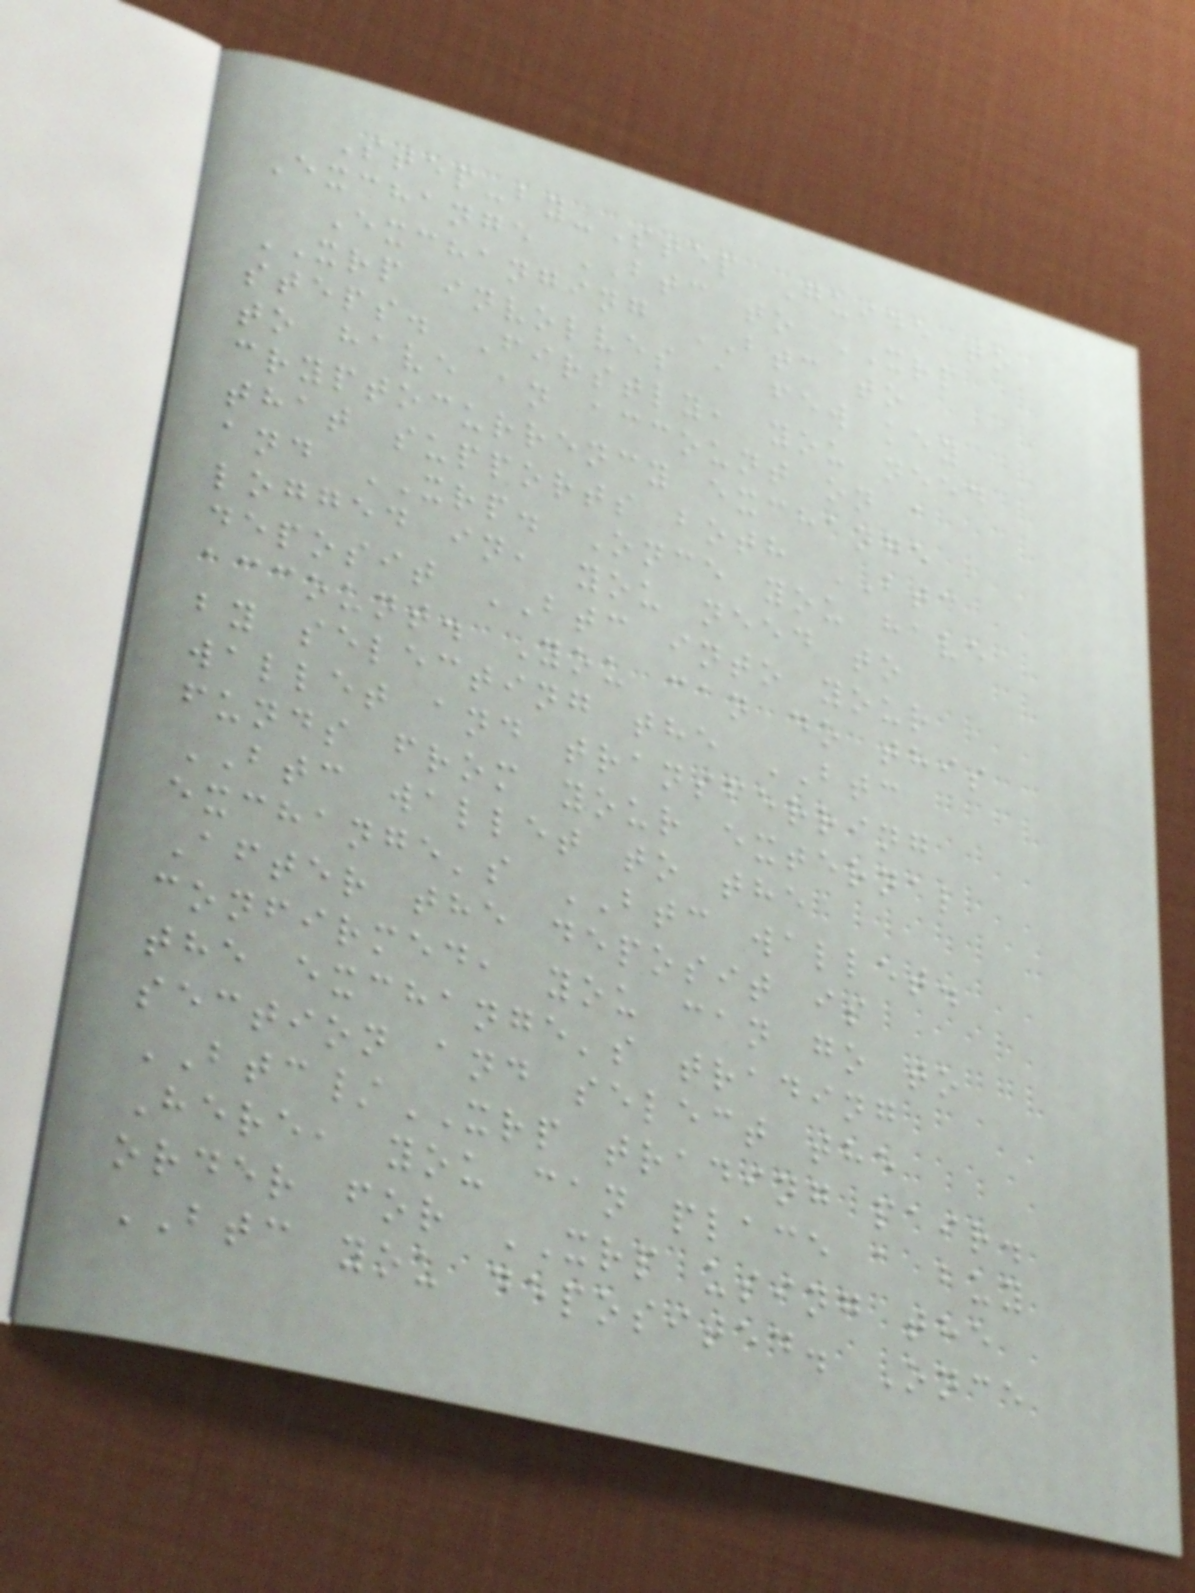Step-by-Step Guide to
Exchange BTC to XRP
Exchanging BTC to
XRP involves a few key
steps. Firstly, you need
to have an account on a
cryptocurrency exchange
that supports both BTC
and XRP. Once you have
logged in, you need to
deposit BTC into your
account. You can do this
by selecting the BTC
wallet and transferring
funds from your external
BTC wallet to the
exchange's BTC wallet.
After the deposit is
confirmed, you can go to
the exchange's trading
section and select the
BTC/XRP trading pair.
Here, you can place a buy
order for XRP using the
BTC you deposited. Once
